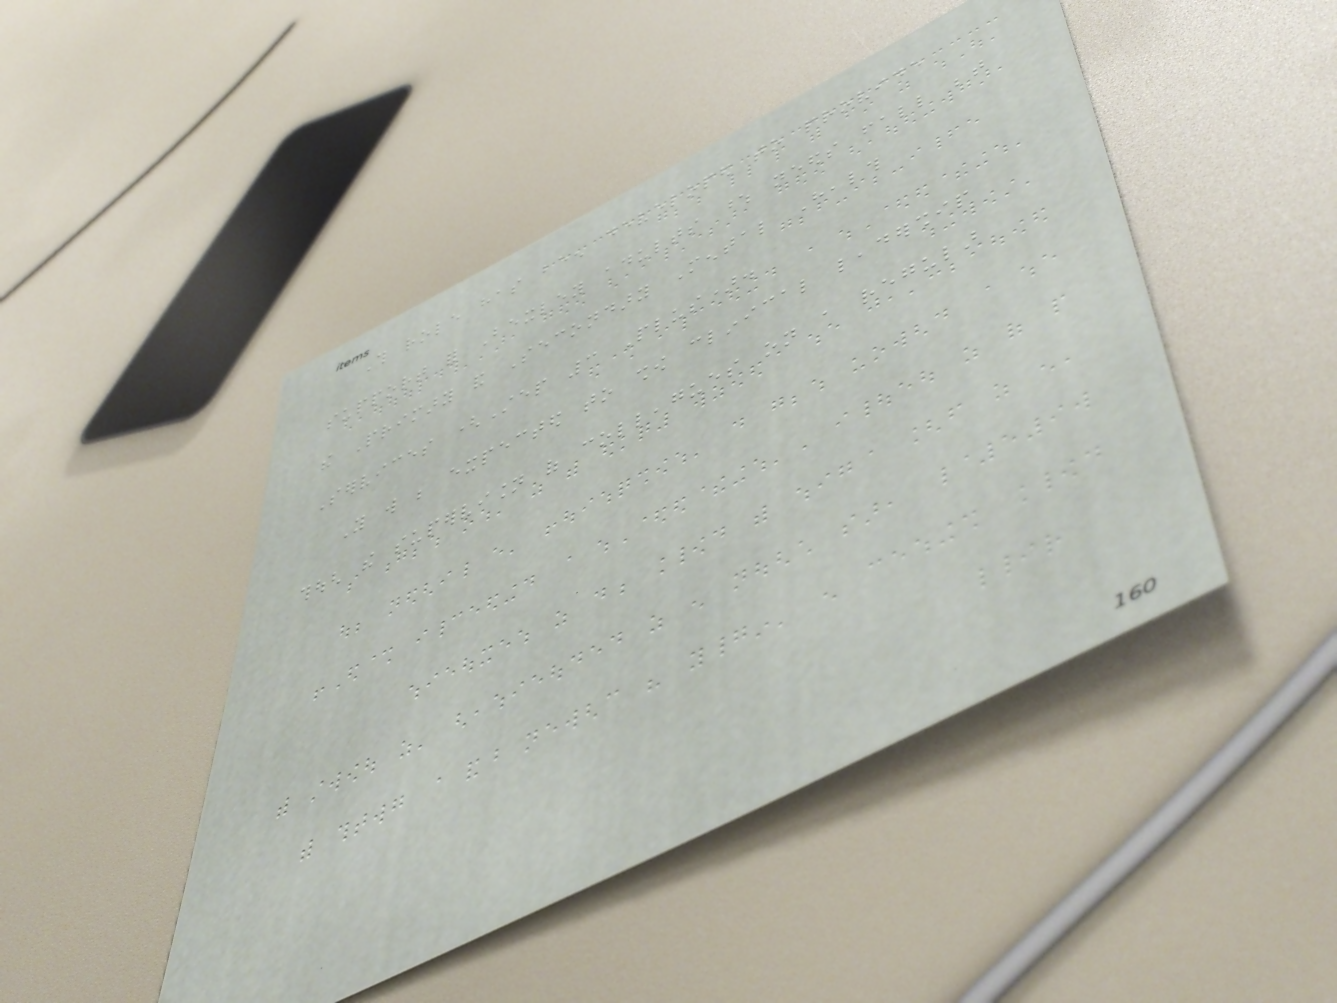This role has been developed to provide
support for Bexley adults whose needs fall between
the Primary and Secondary Mental Health
Services (Step 3 Plus).
You will be expected to show clinical leadership
though the supervision of colleagues on a regular
